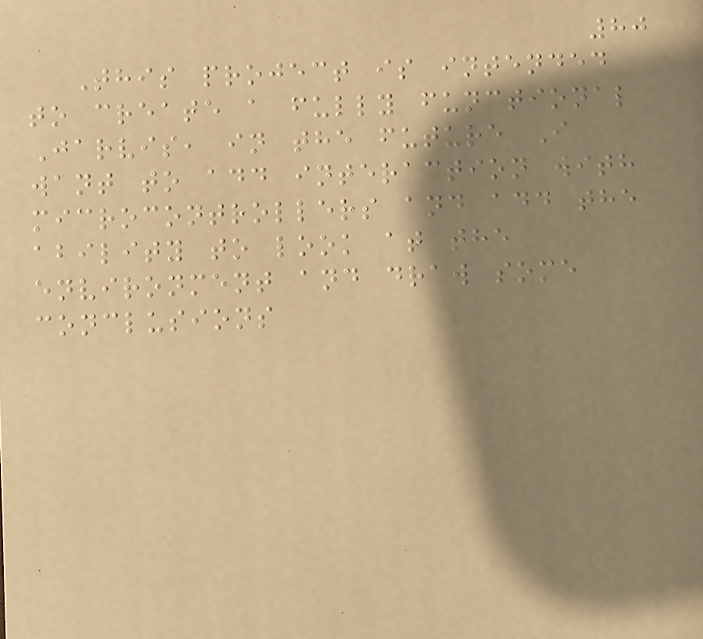80
This project is intended
to create a fully functional
Jarvis, in the future I
want to add interaction with
microcontrollers and add the
ability to look at the
environment and draw some
conclusions
